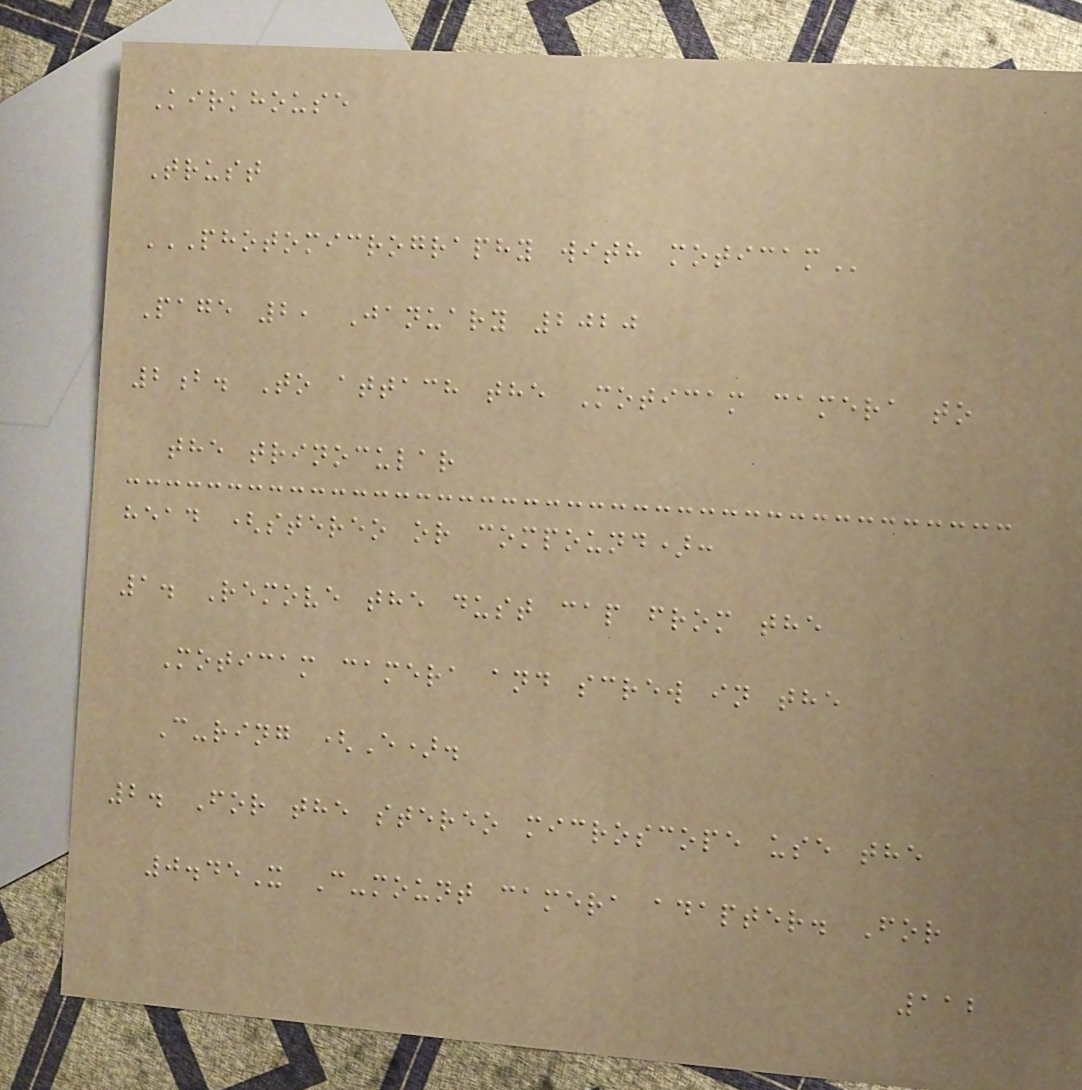Kirkhouse
Trust
PHOTOMICROGRAPHY WITH MOTICAM
Page 2, January 2020
2b. To attach the Moticam camera to
the trinocular
head (stereo or compound):
1. Remove the dust cap from the
Moticam camera and screw in the
C-ring (E).
2. For the stereo microscope use the
0.45X C-mount camera adapter. For
112
